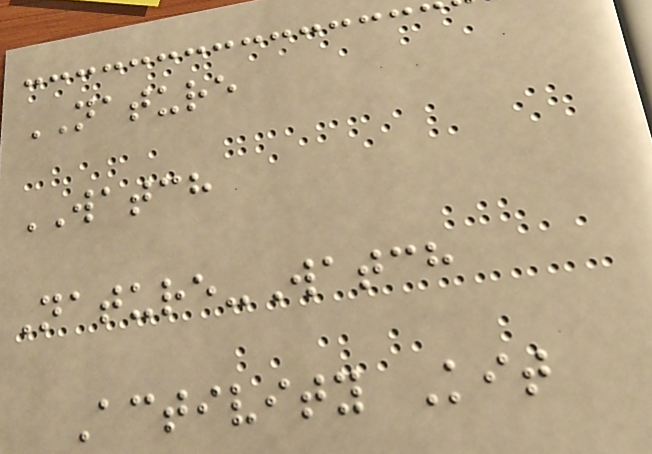NATURE
WATCH
Nature-Watch
Activity Kit
